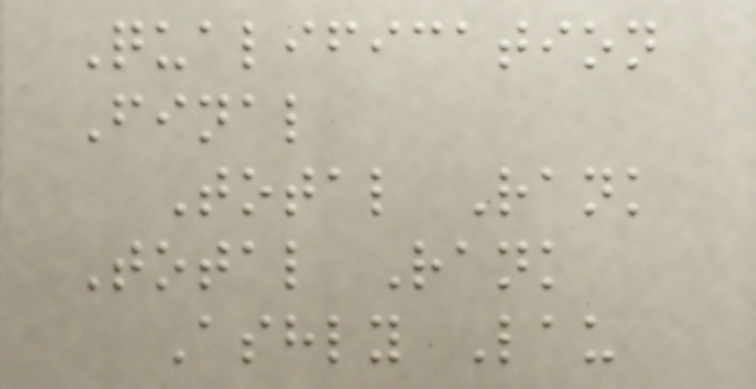Qualification
Final
Total Rank
Total Rank
Ashly Lau
